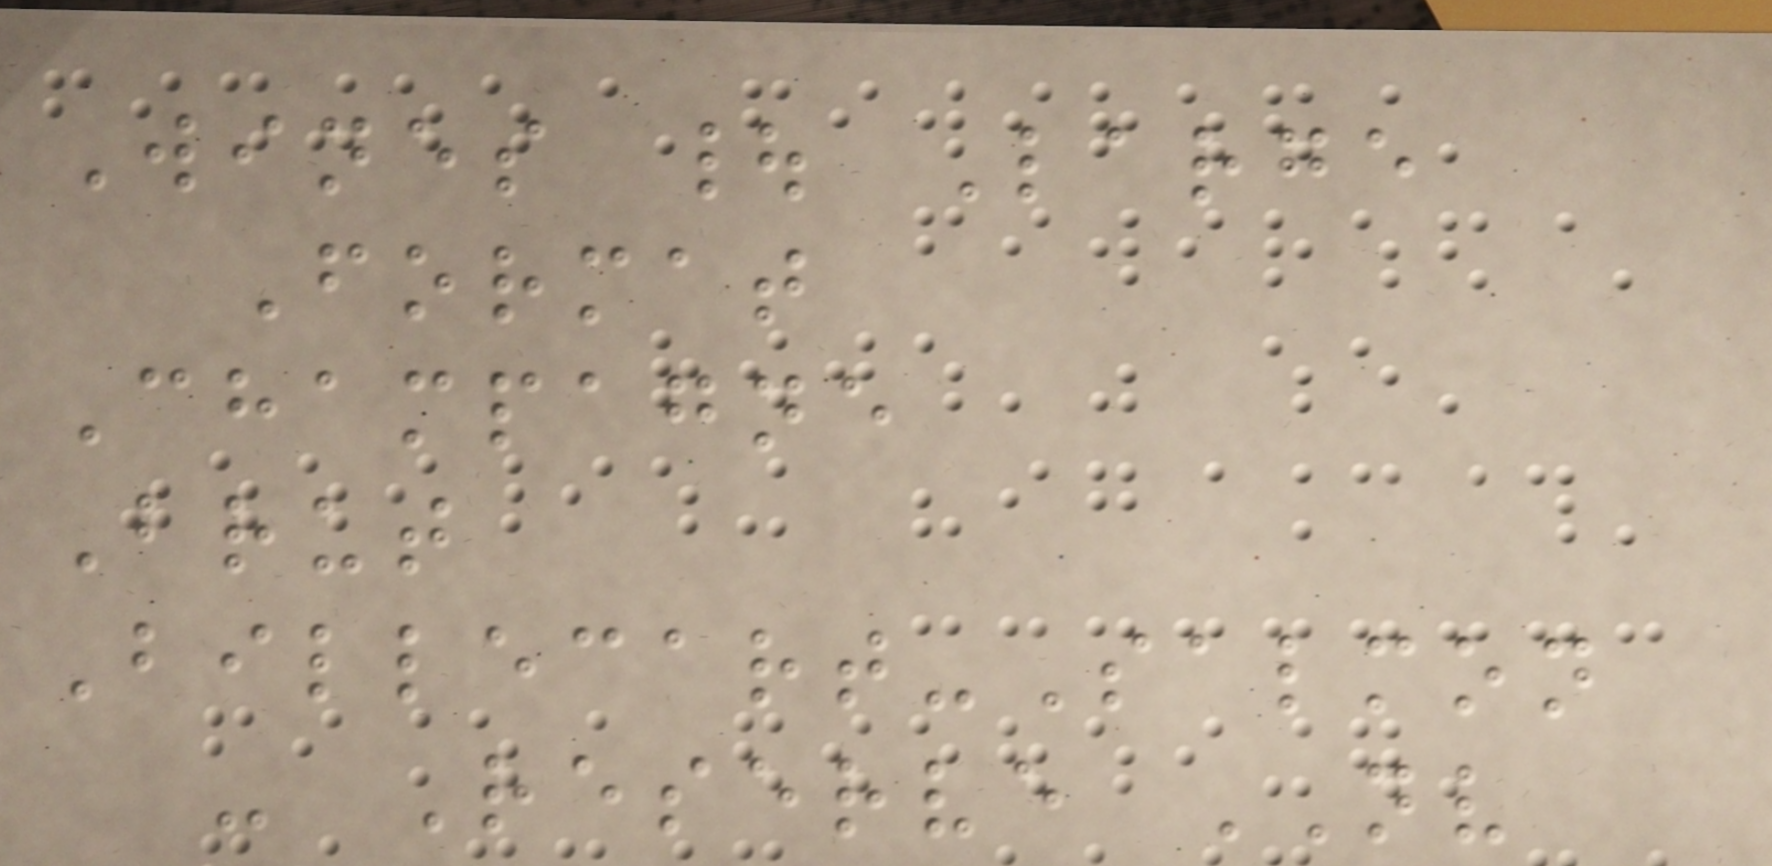Wines | Large
Format
Champagne
Brut
Billecart-Salmon
- Reserve NV
